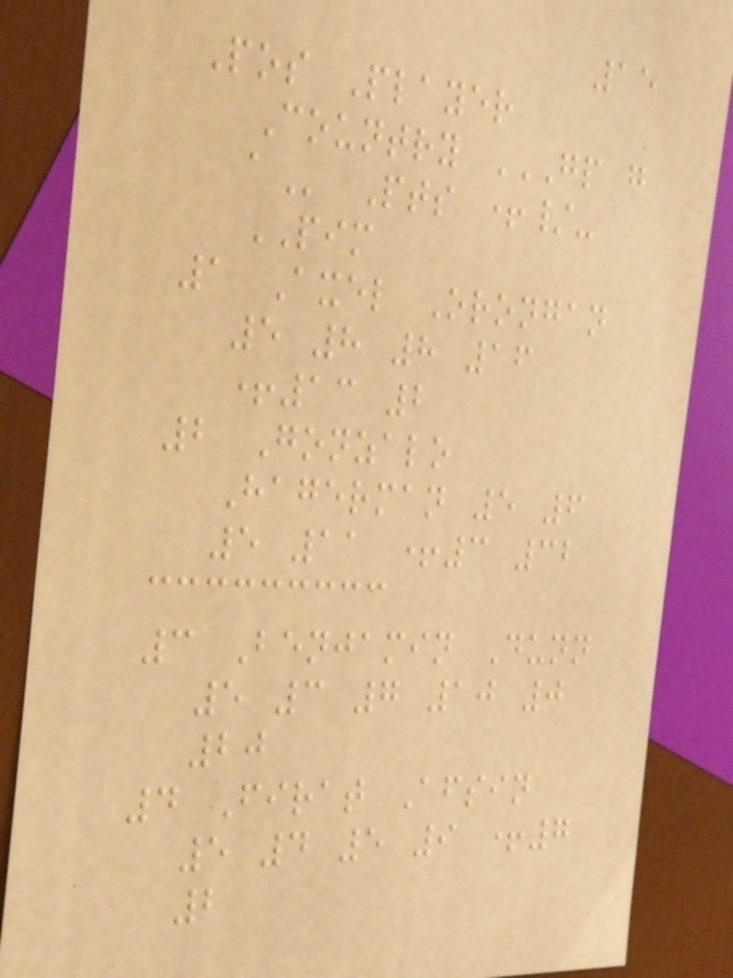15
Pos Player
Country GP G
A Pts +/-
PIM
1 Axel Orongan
5 8 8 16
+13 2
2 Gonzalo
Hagerman 5 6
5 11 +3 32
3 Benjamin Dunn
5 3 7 10 0
20
4 Firat Afsin
5 4 5 9 +7
2
